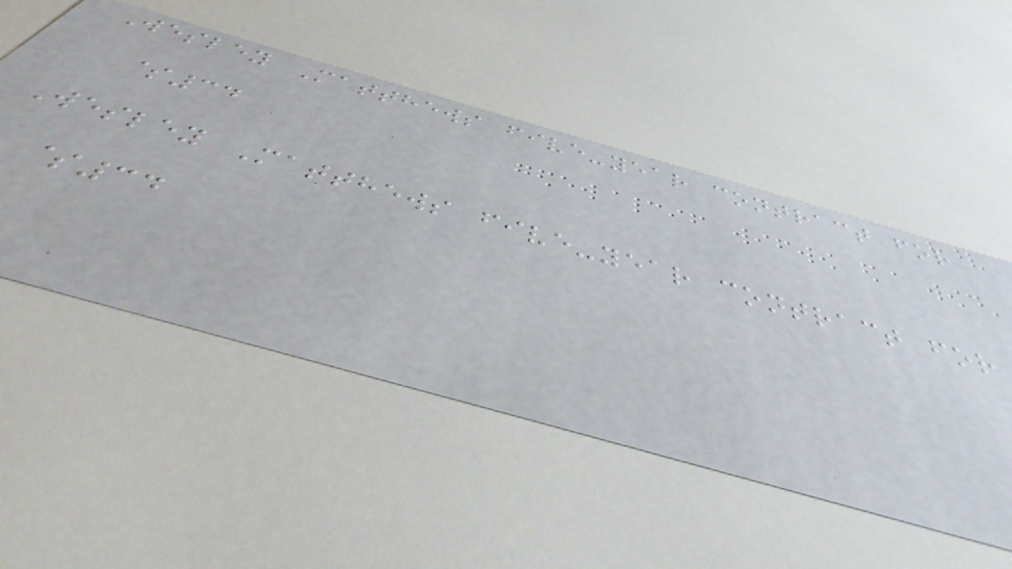Wesley Matthews five-year contract for
$34
Wesley Matthews five-year contract for
$34
